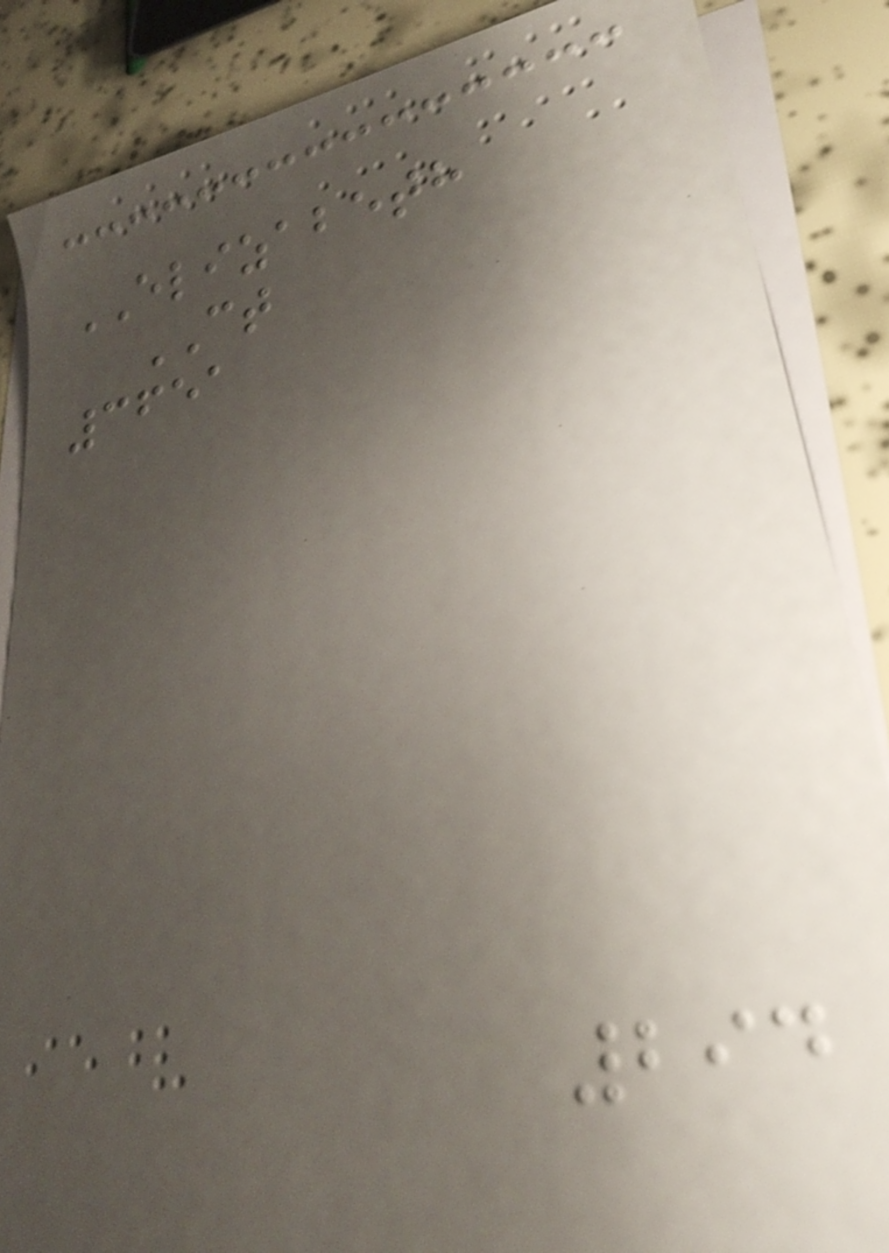ELIZABETH
CT
3651
294
